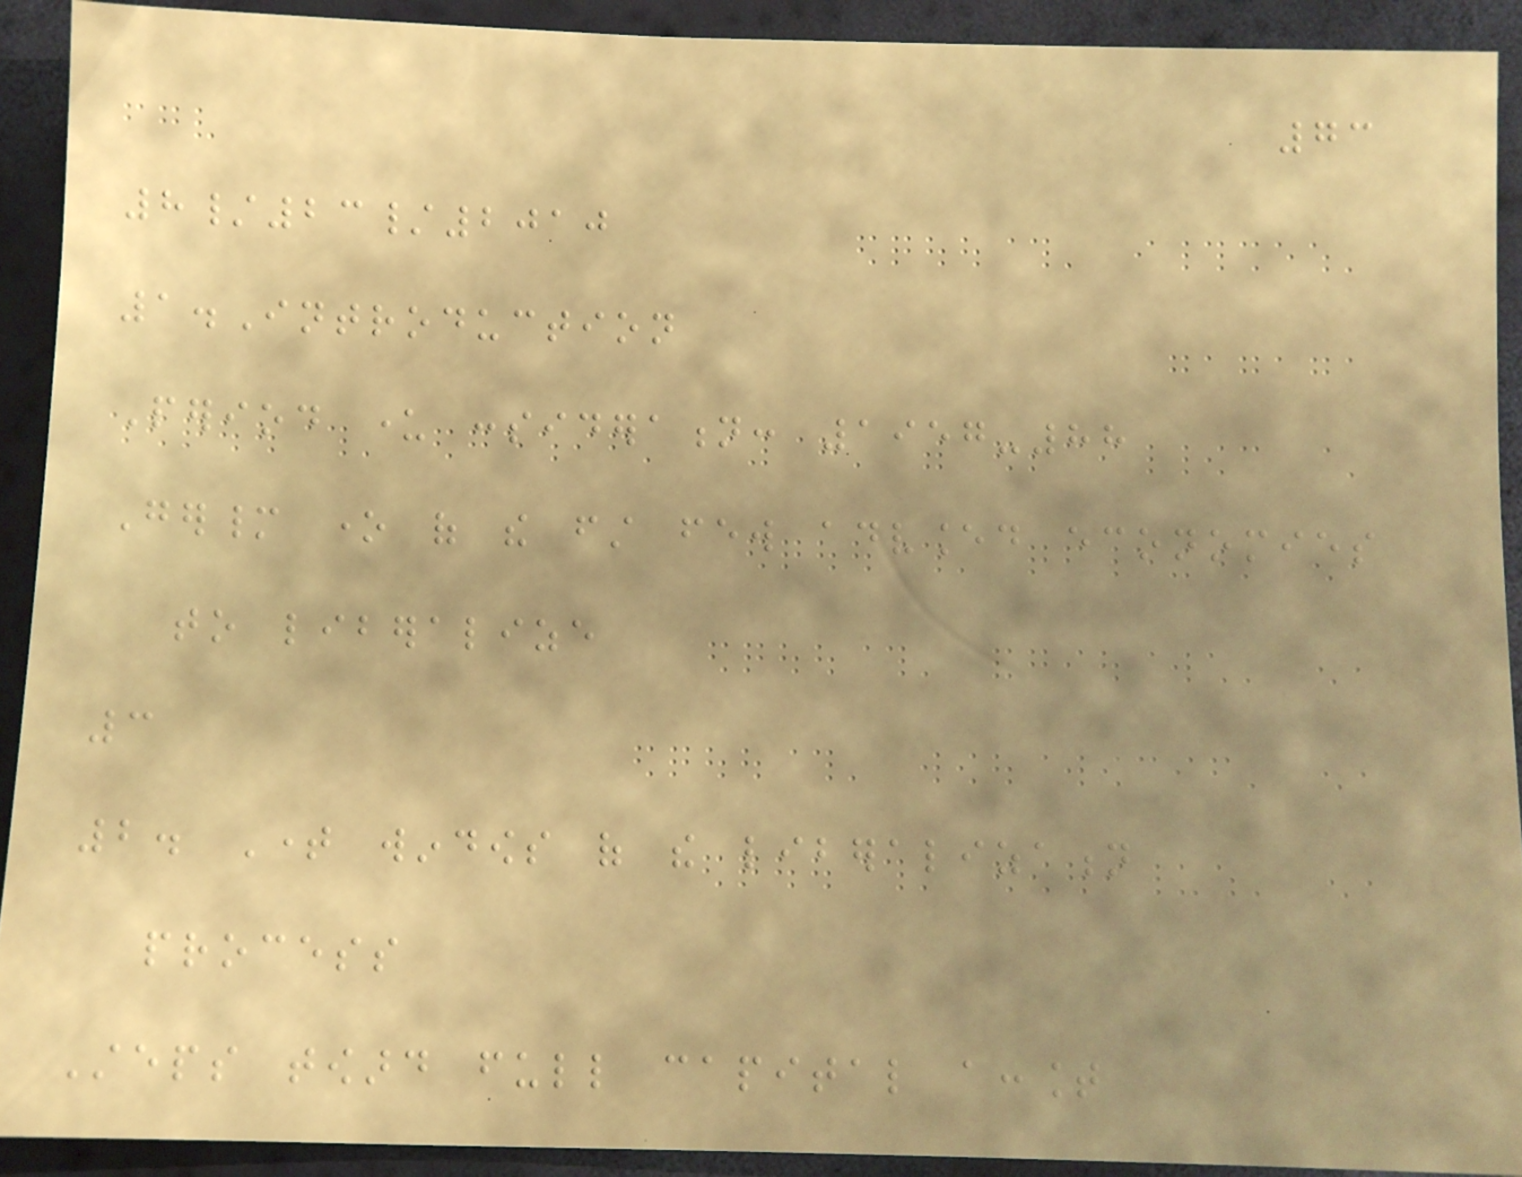73
8/23/2010
1.Introduction
Period under consideration: 1957-88
Germany one of the first few advanced economies
to liberalize
3
2. Time windows of the liberalization
process
Steps toward full capital account
